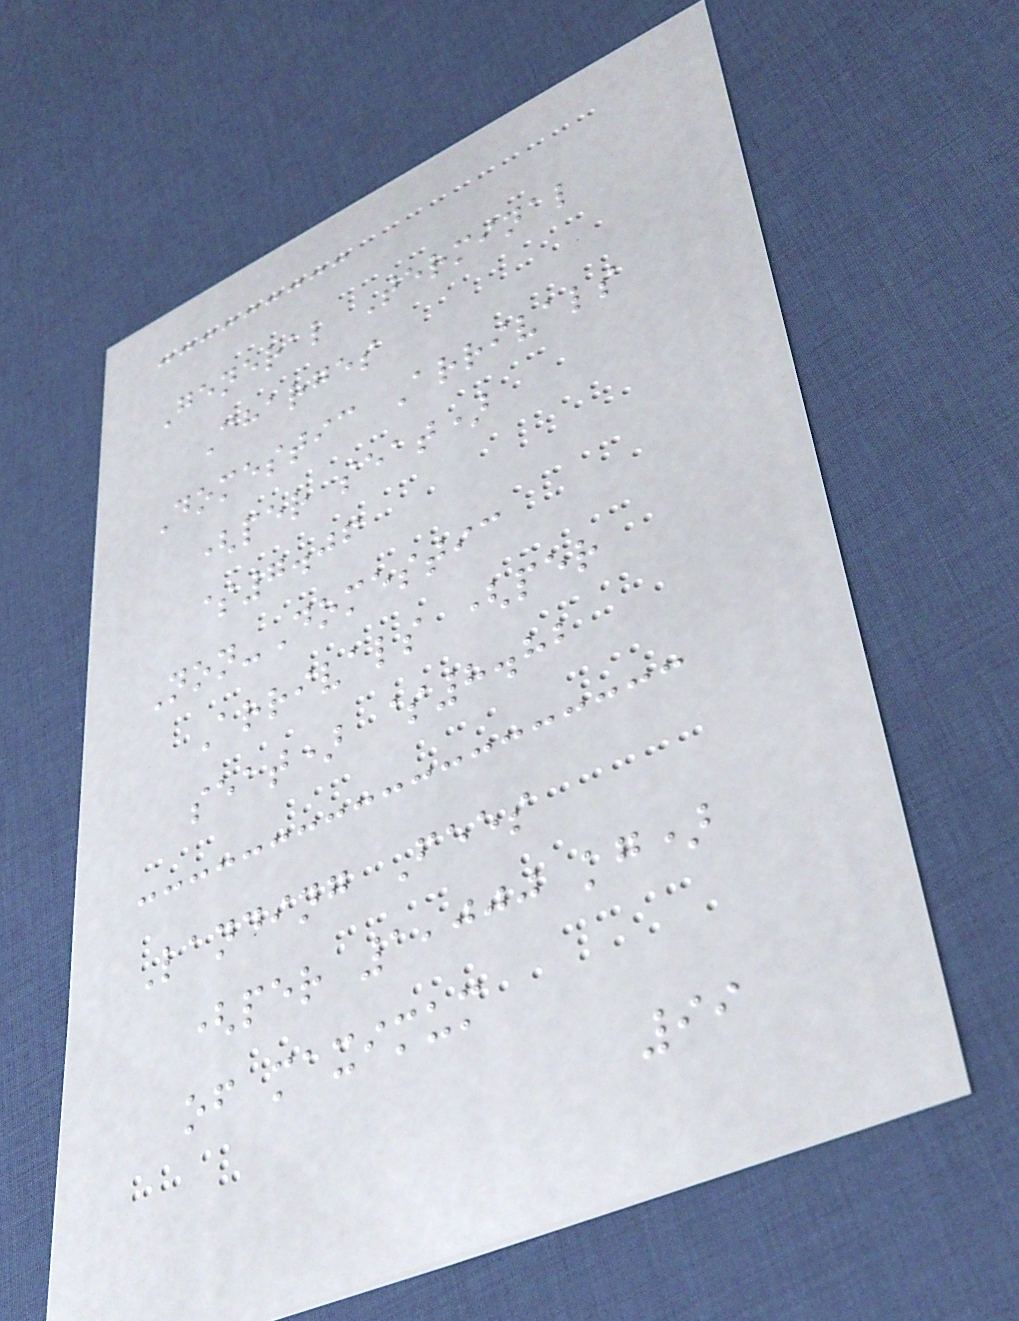General Terminal
Charges
Domestic Arrivals
(per seat)
$7.06
Non-Domestic
Arrivals (per
seat) $8.82
Landing Fees
(per 1,000 kg)
of maximum
99
